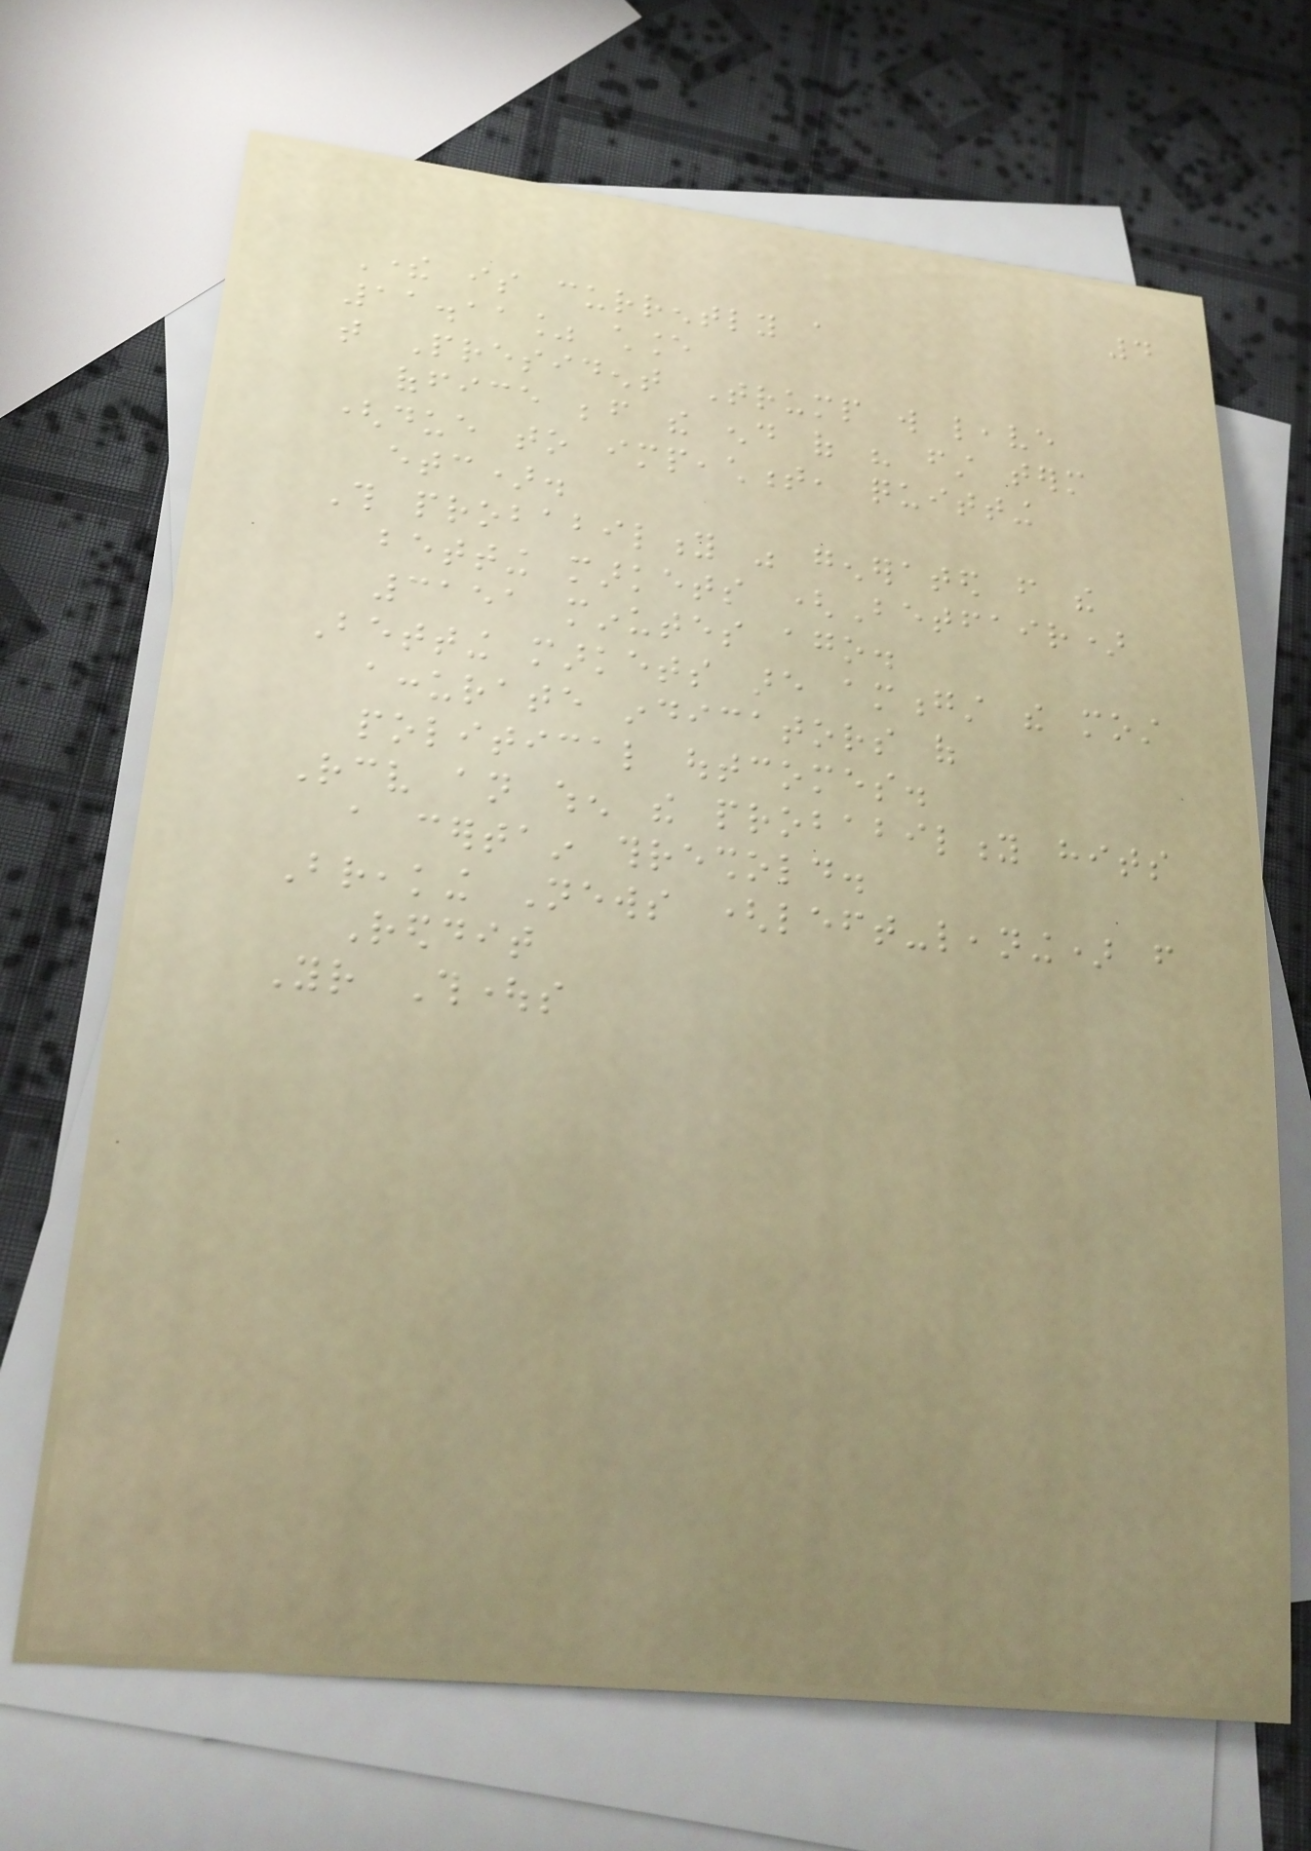4
There is currently a
11.11% chance
that President Trump will leave
office before the end of his first term
(due to impeachment, quitting
etc).
This probability was generated from the
betting markets (Betfair)
3151 minutes ago.
Betting markets are amongst the most
accurate indicators of
political outcomes.
Receive an when the probability hits
a certain threshold.
Breaking News (left-leaning) from
Reddit
Your Thoughts
